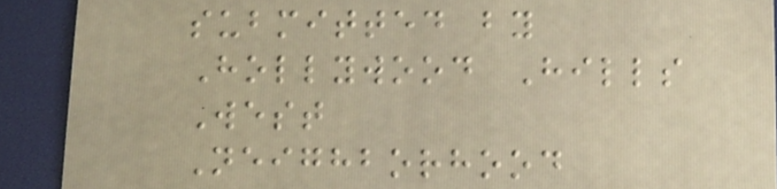submitted by
Hollywood Hills
West
Neighborhood
